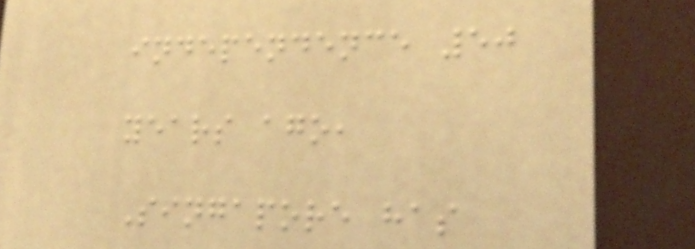independence 50
years ago,
Singapore has
